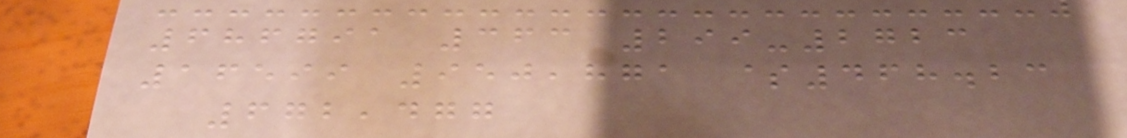686791 363 299-2723
16599 950,871 $468.23
672,477
